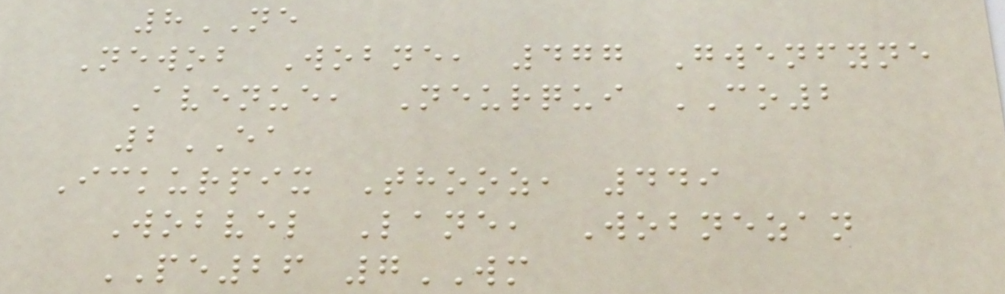8NE
Newob Wobne, 477 Gwenfyne
Avenue, Neurqui CO2
2EA
Ickurpix Thooz, 449
Wobvel Lane, Wobnezan
PE26 7WM
